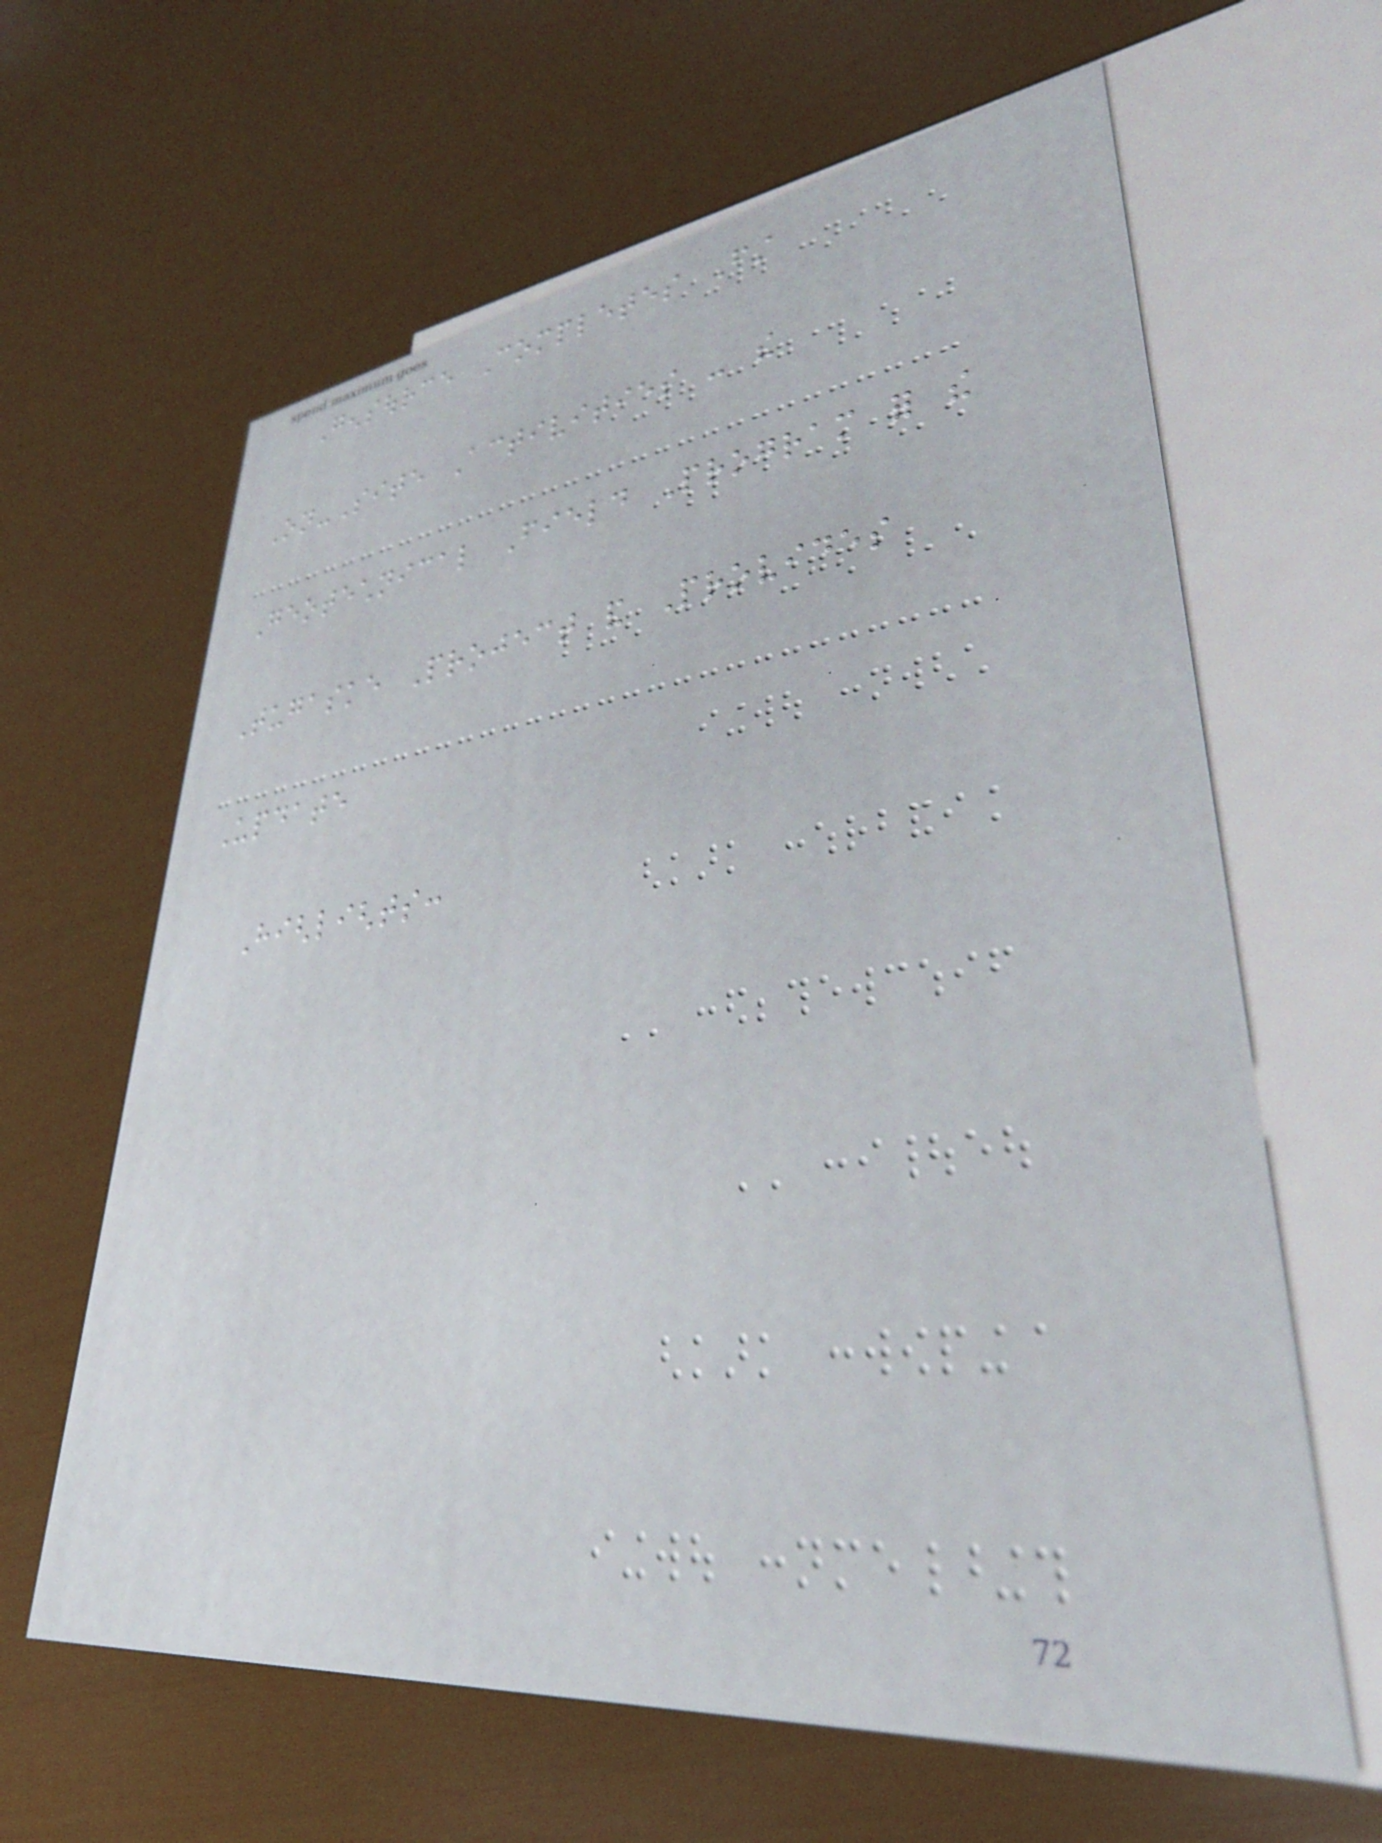Gensource Completes First
On-Site Activities - the
Geotechnical Field Program for the
Tugaske Project and Provides
Update
Highlights:
